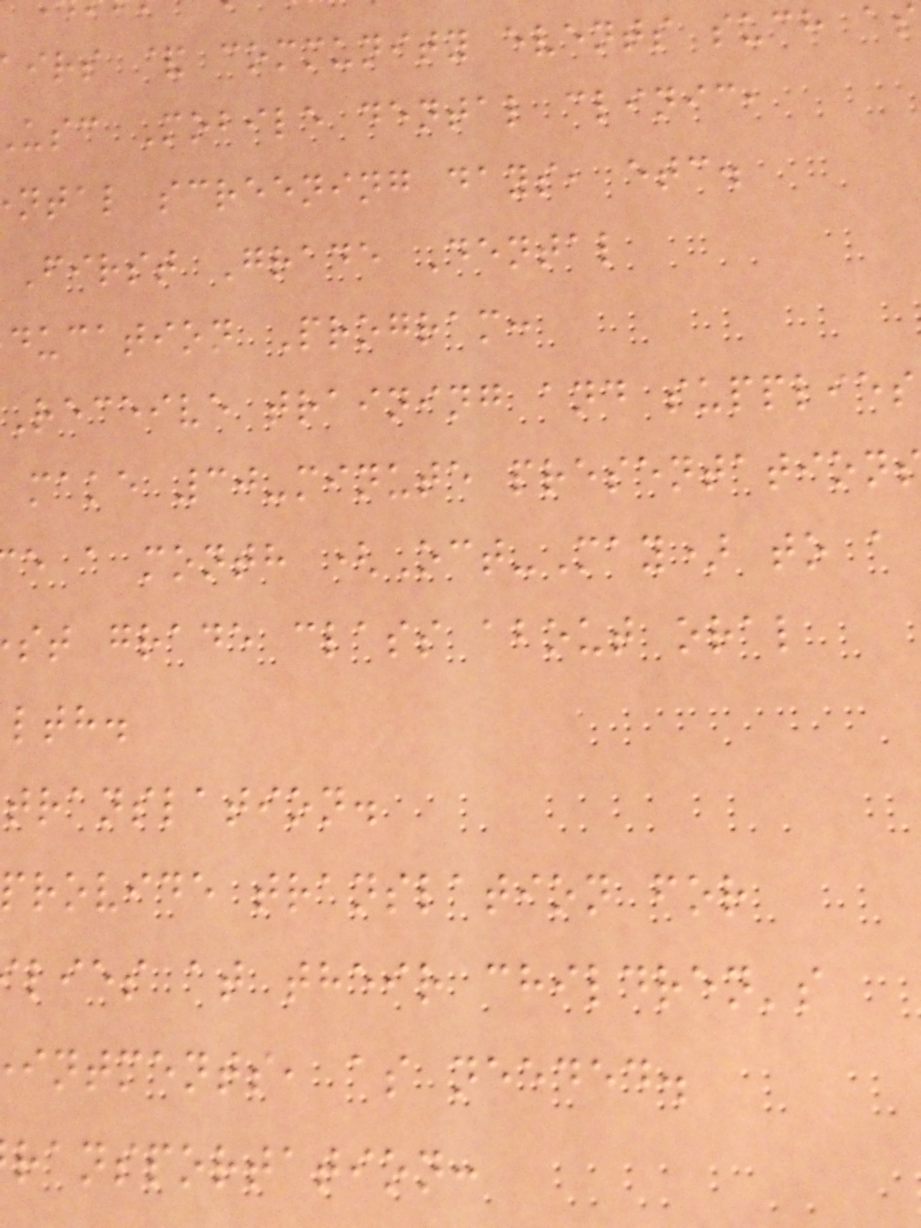irs & community events such as
usc Mobile dental clinic,
ntal screening days, etc.
First Grade Dental
ducation Program:
Receive training and supplies
make 30-minute presentation
e a month (Oct-May) to a
st grade class about oral
lth.
translation.
provide translation for
lies at their children's
intments, as needed.
ransportation:
